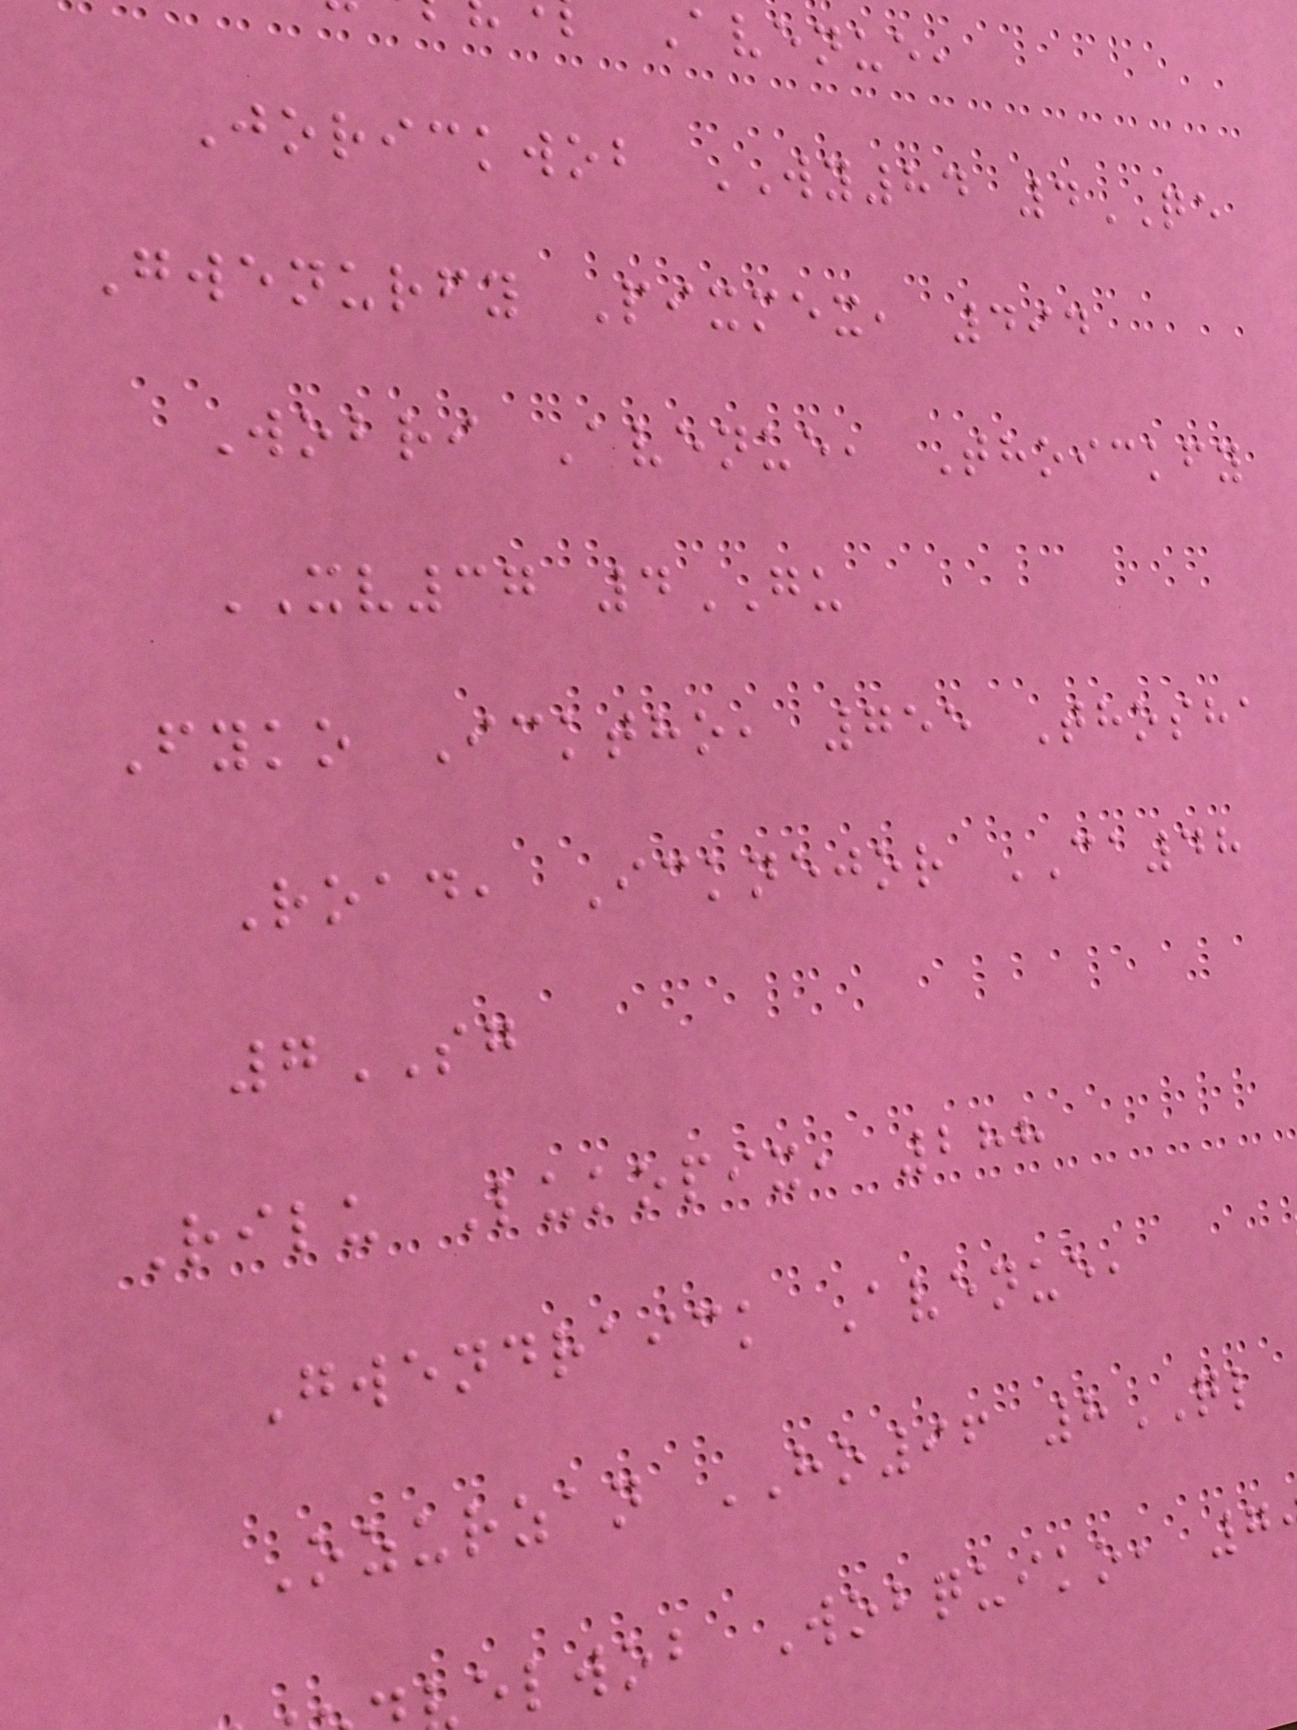Avenue,
Jorickwob WY84 4QE
Gwenurfy Pixmex, 494
Wobri Avenue, Thoickfy
XV37 4GU
Fyko Icktho, 755 Thosha
Road, Icknejor CA48
7SG
Rilu Lukopix, 288
Gwendraick Avenue,
Ozurzan HO96 8QL
elwob Wobquiko, 7
